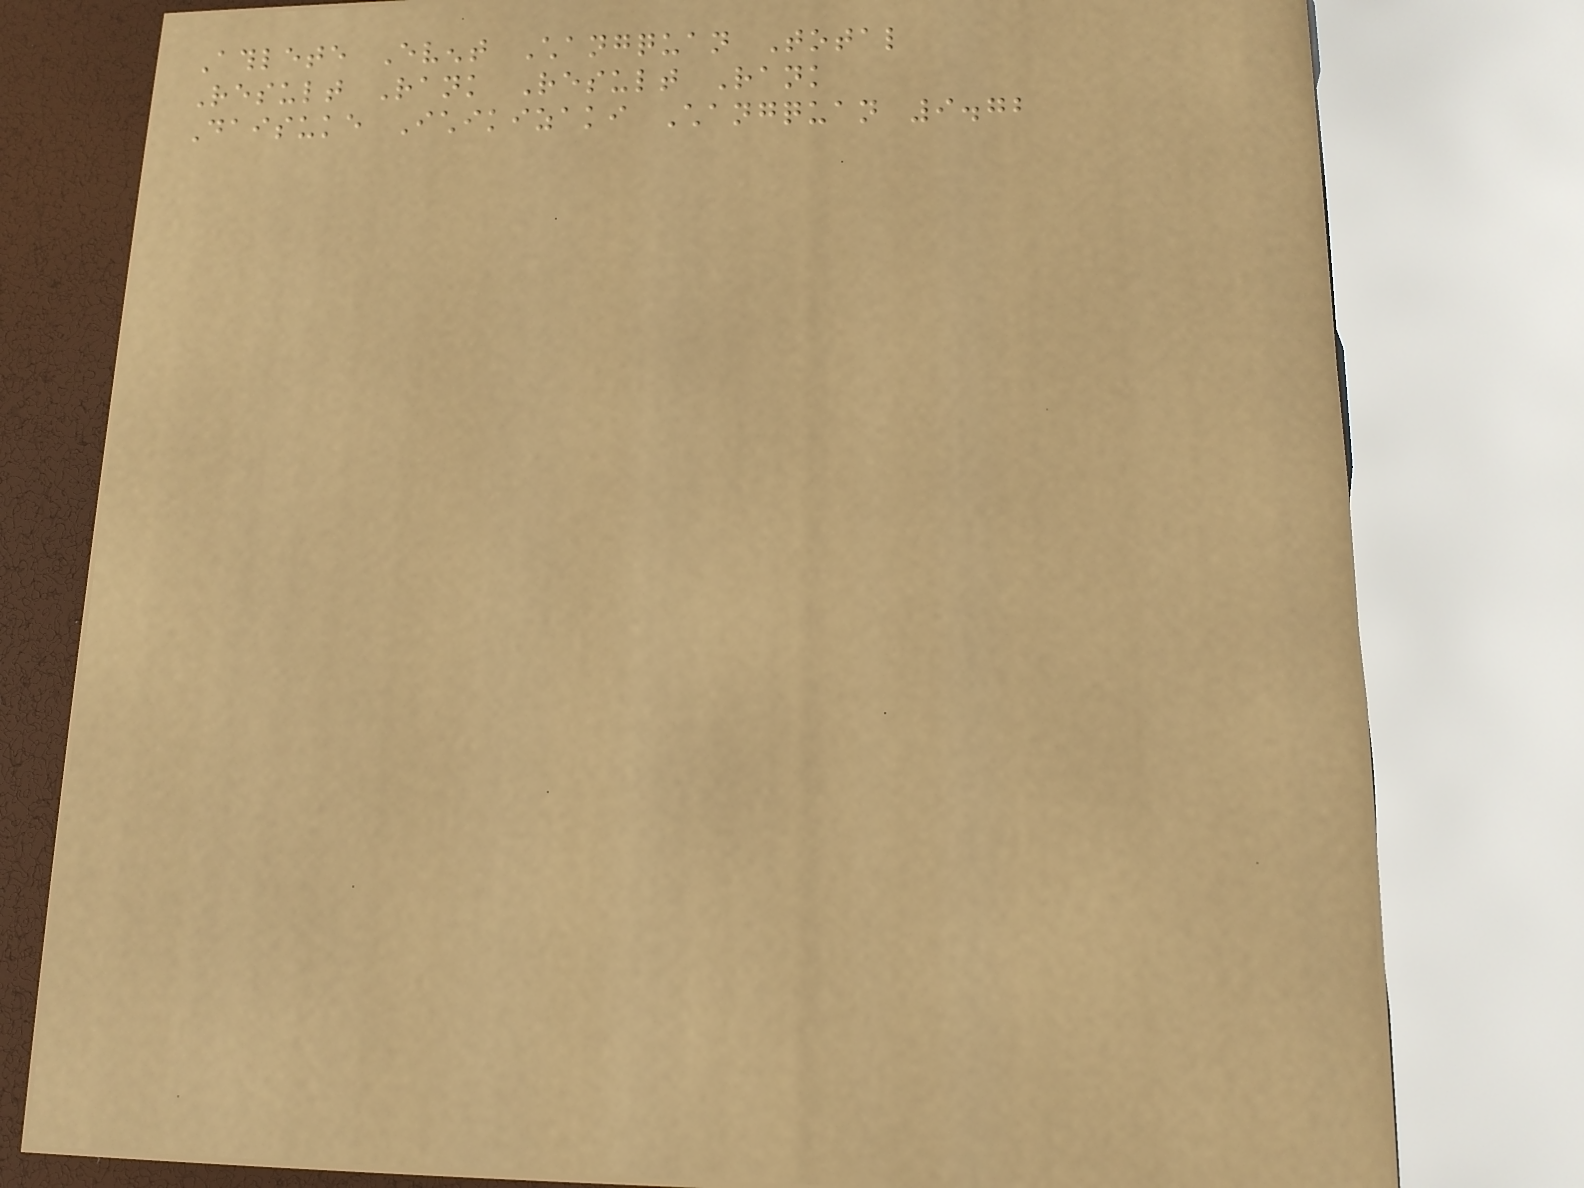Athlete Event Changquan Total
Result Rank Result Rank
Daisuke Ichikizaki Changquan 9.72
